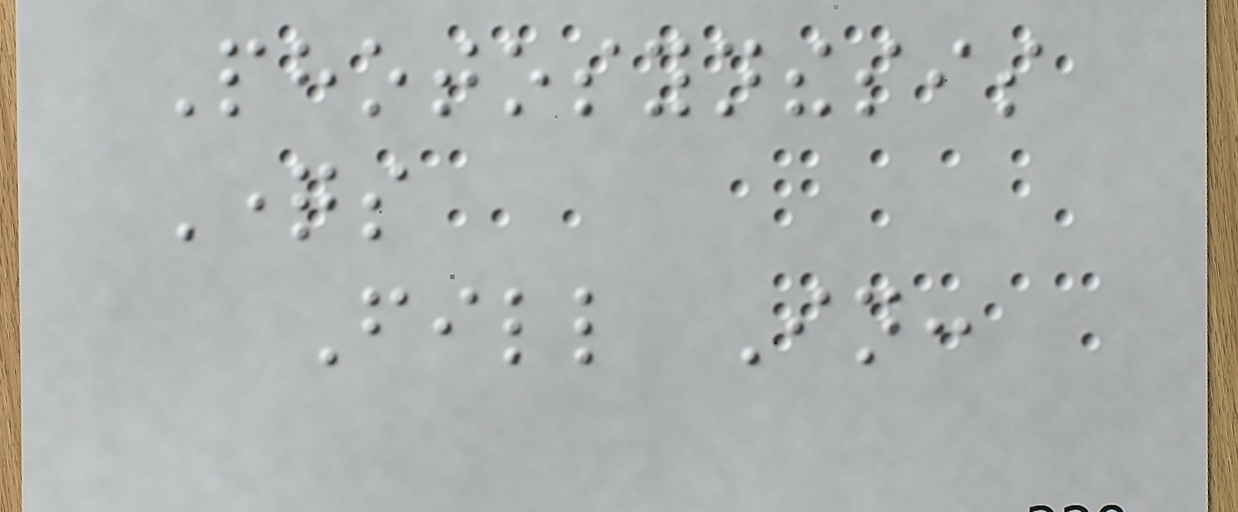Photosynthesis
Questions
Fill In:
